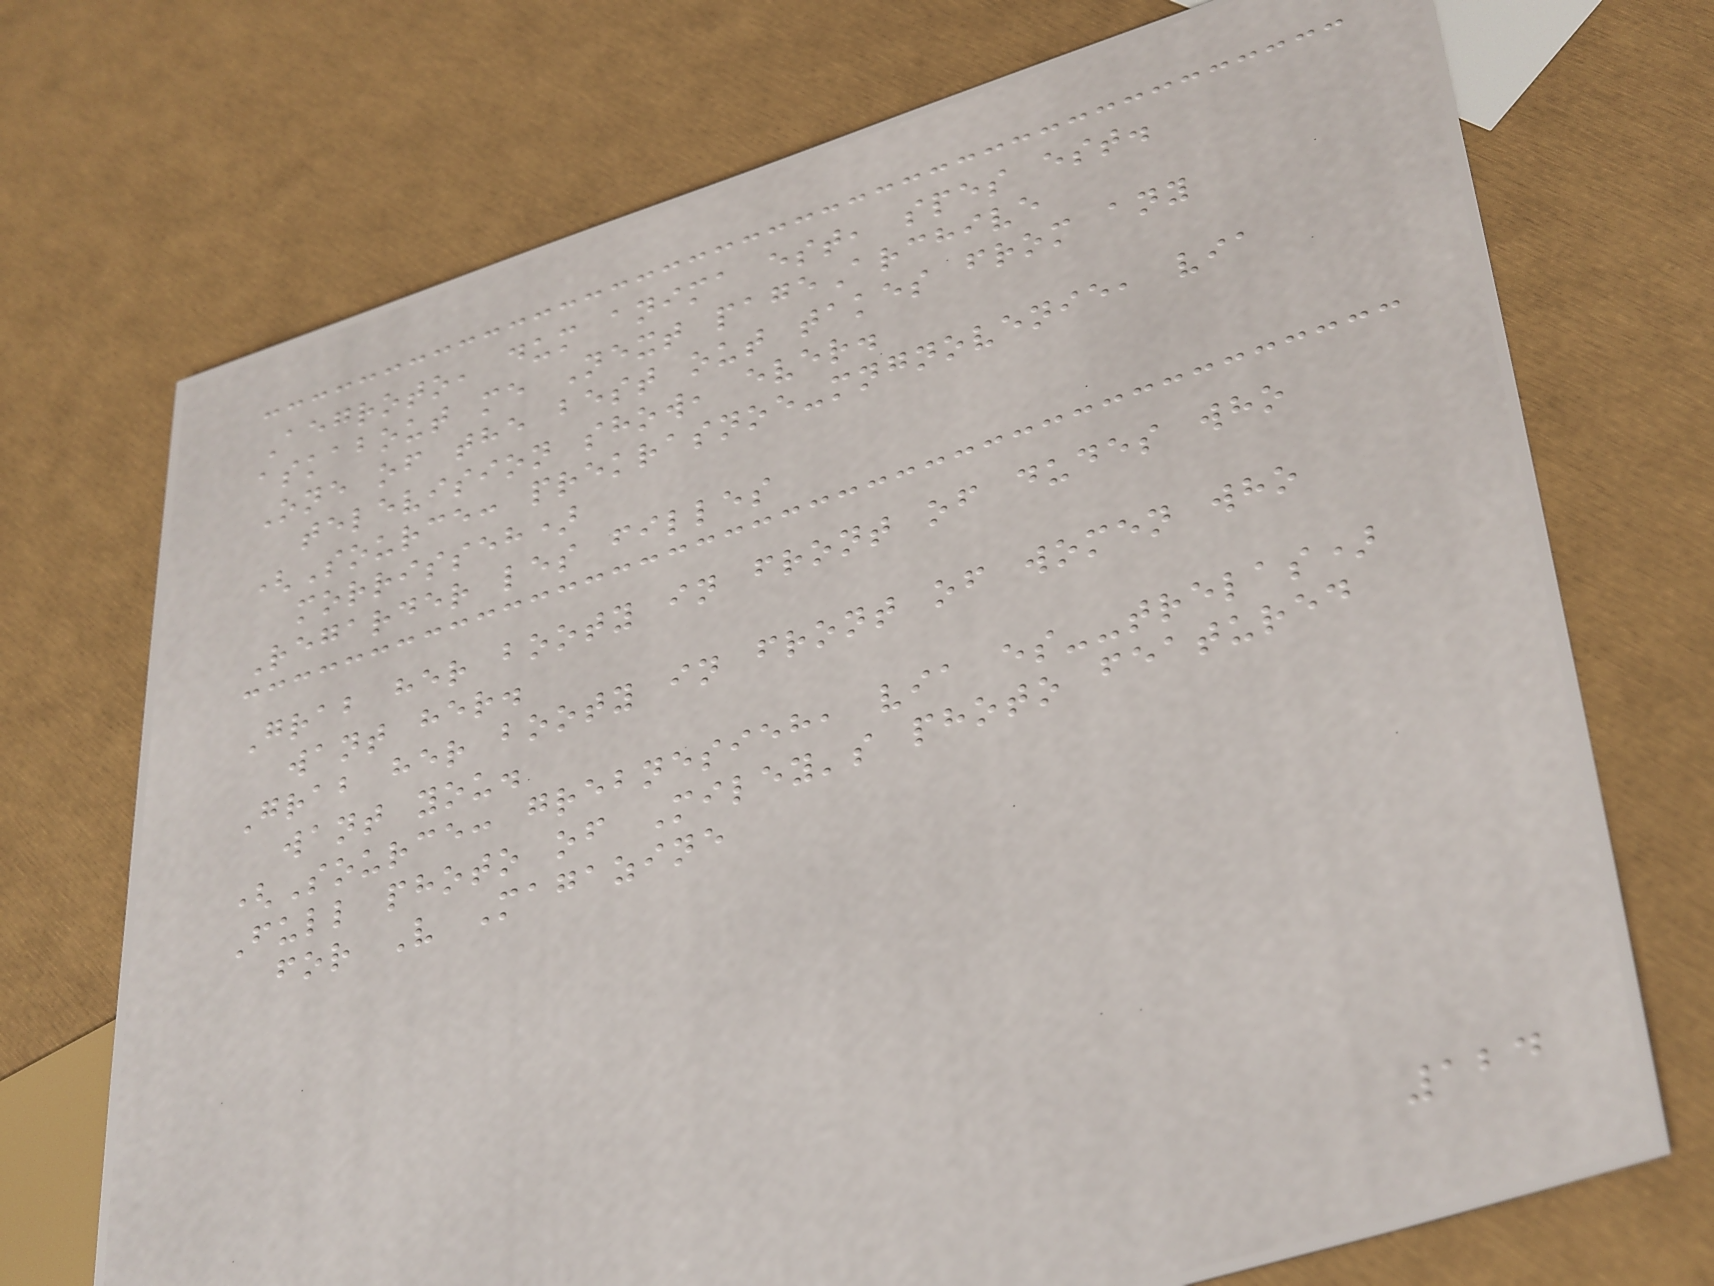Aegroto, dum anima est, spes est.
askabout me Next pageArchive
One of the best out takes from any
television show, ever.
(Source: prekrasnoe-mngnovenie, via
morrisseh)
Regarder les filles
Grab her booty in front of dudes who
want her.
Grab her booty in front of women who
want you.
(Source: grebnesieh, via es--trelas)
Full photo of Miley's photo featured
for V Magazine
124
